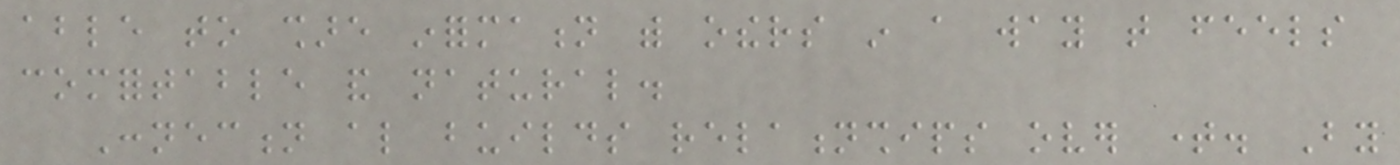able to share information with others in a way that feels
comfortable and natural.
Connection also builds relationships over time. By
